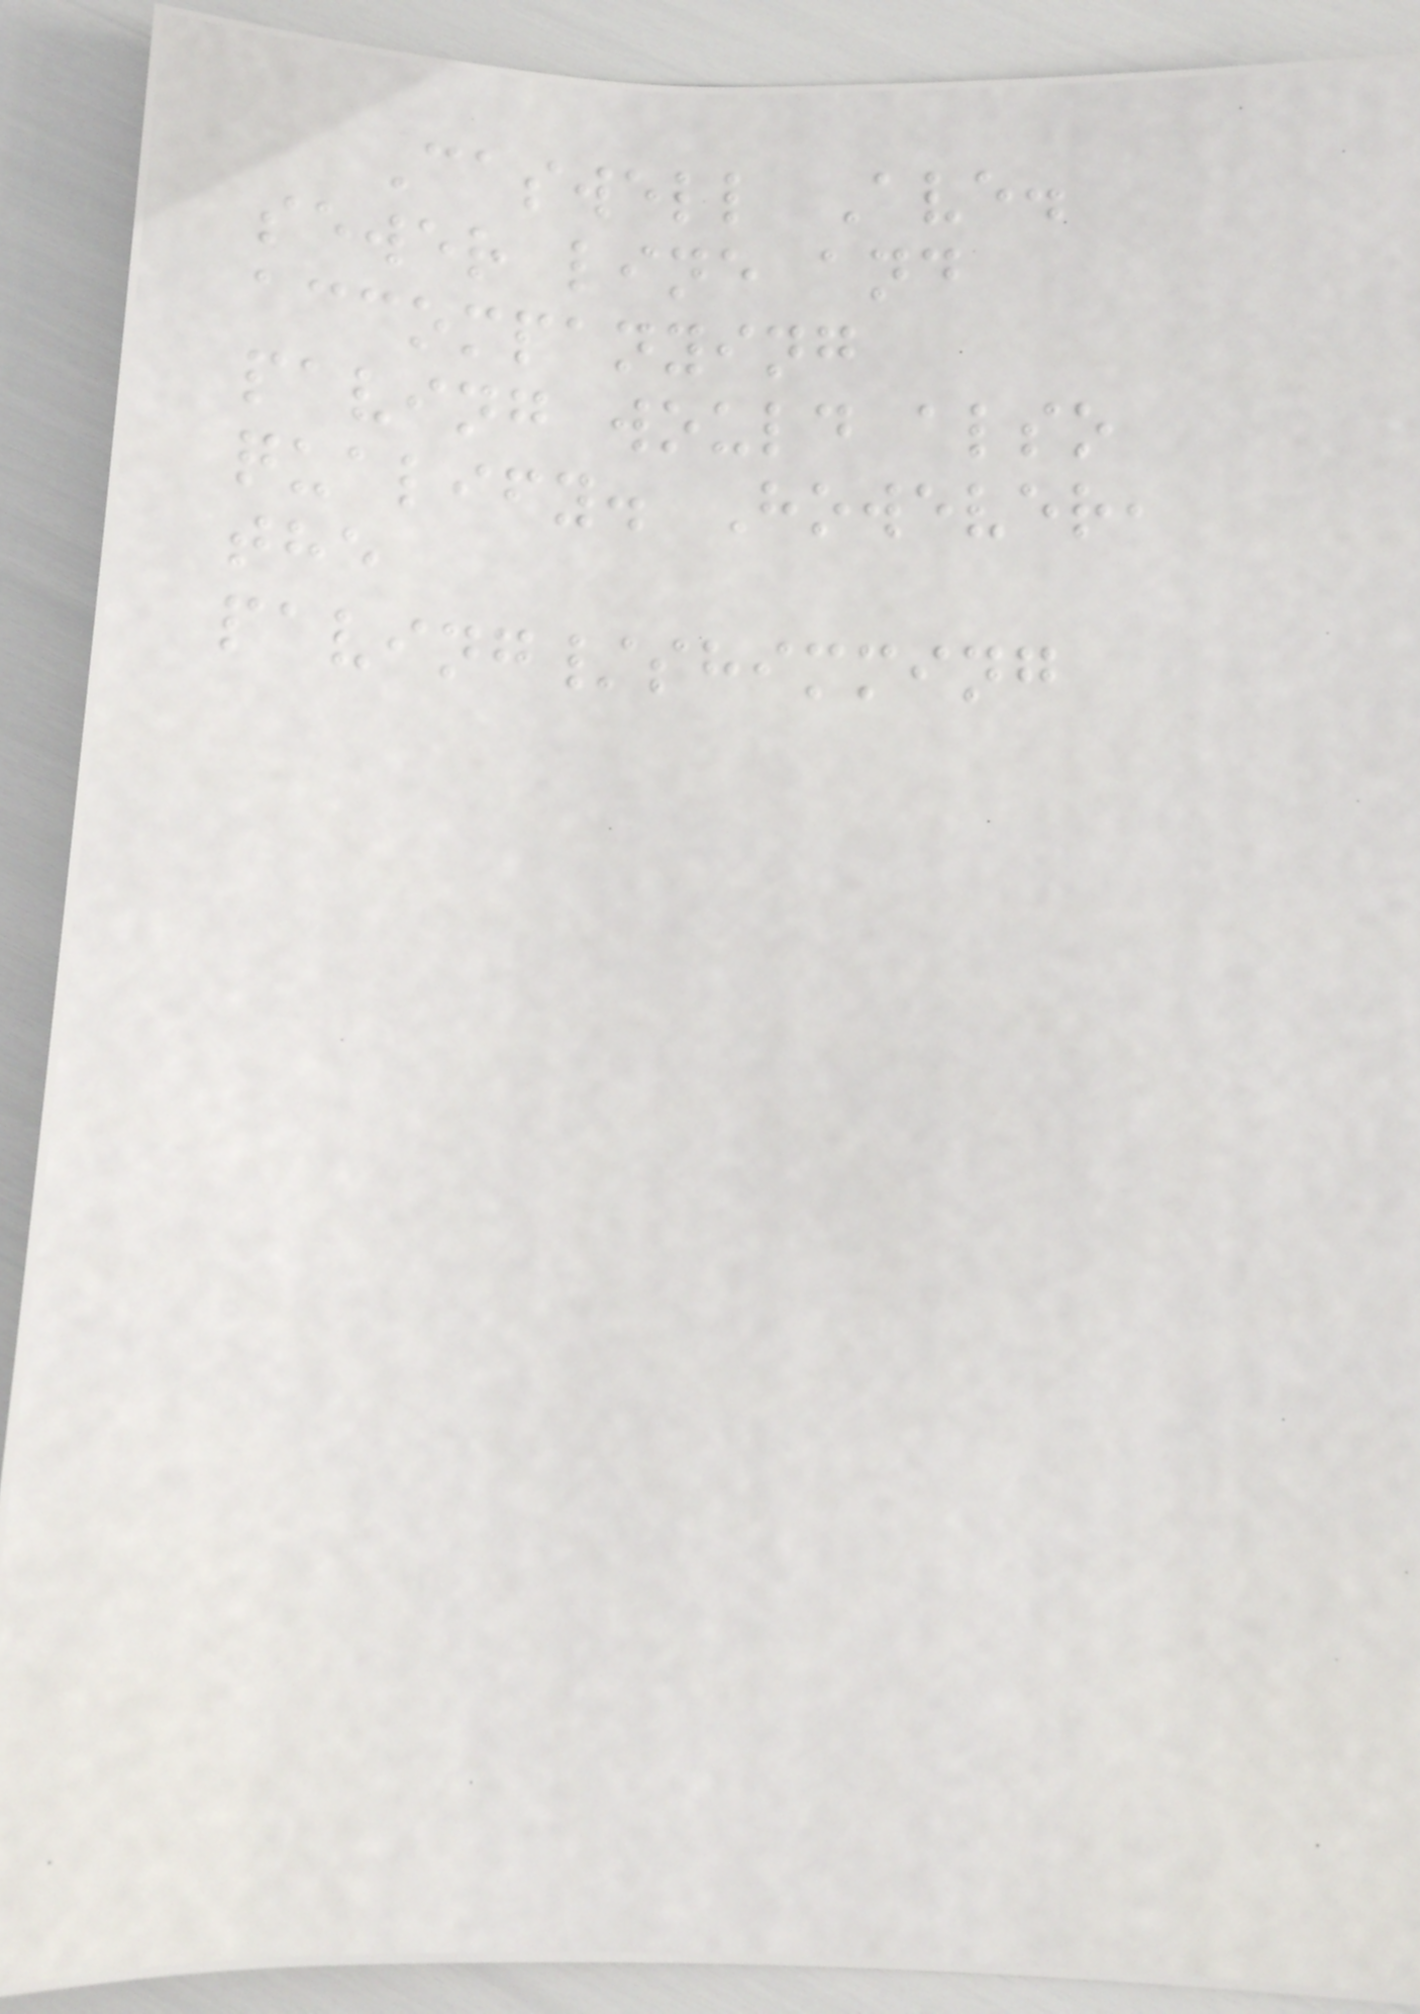Caswell Ave.
sewer line and
accompanying
paving would also
qualify. However,
the
paving/shimming
